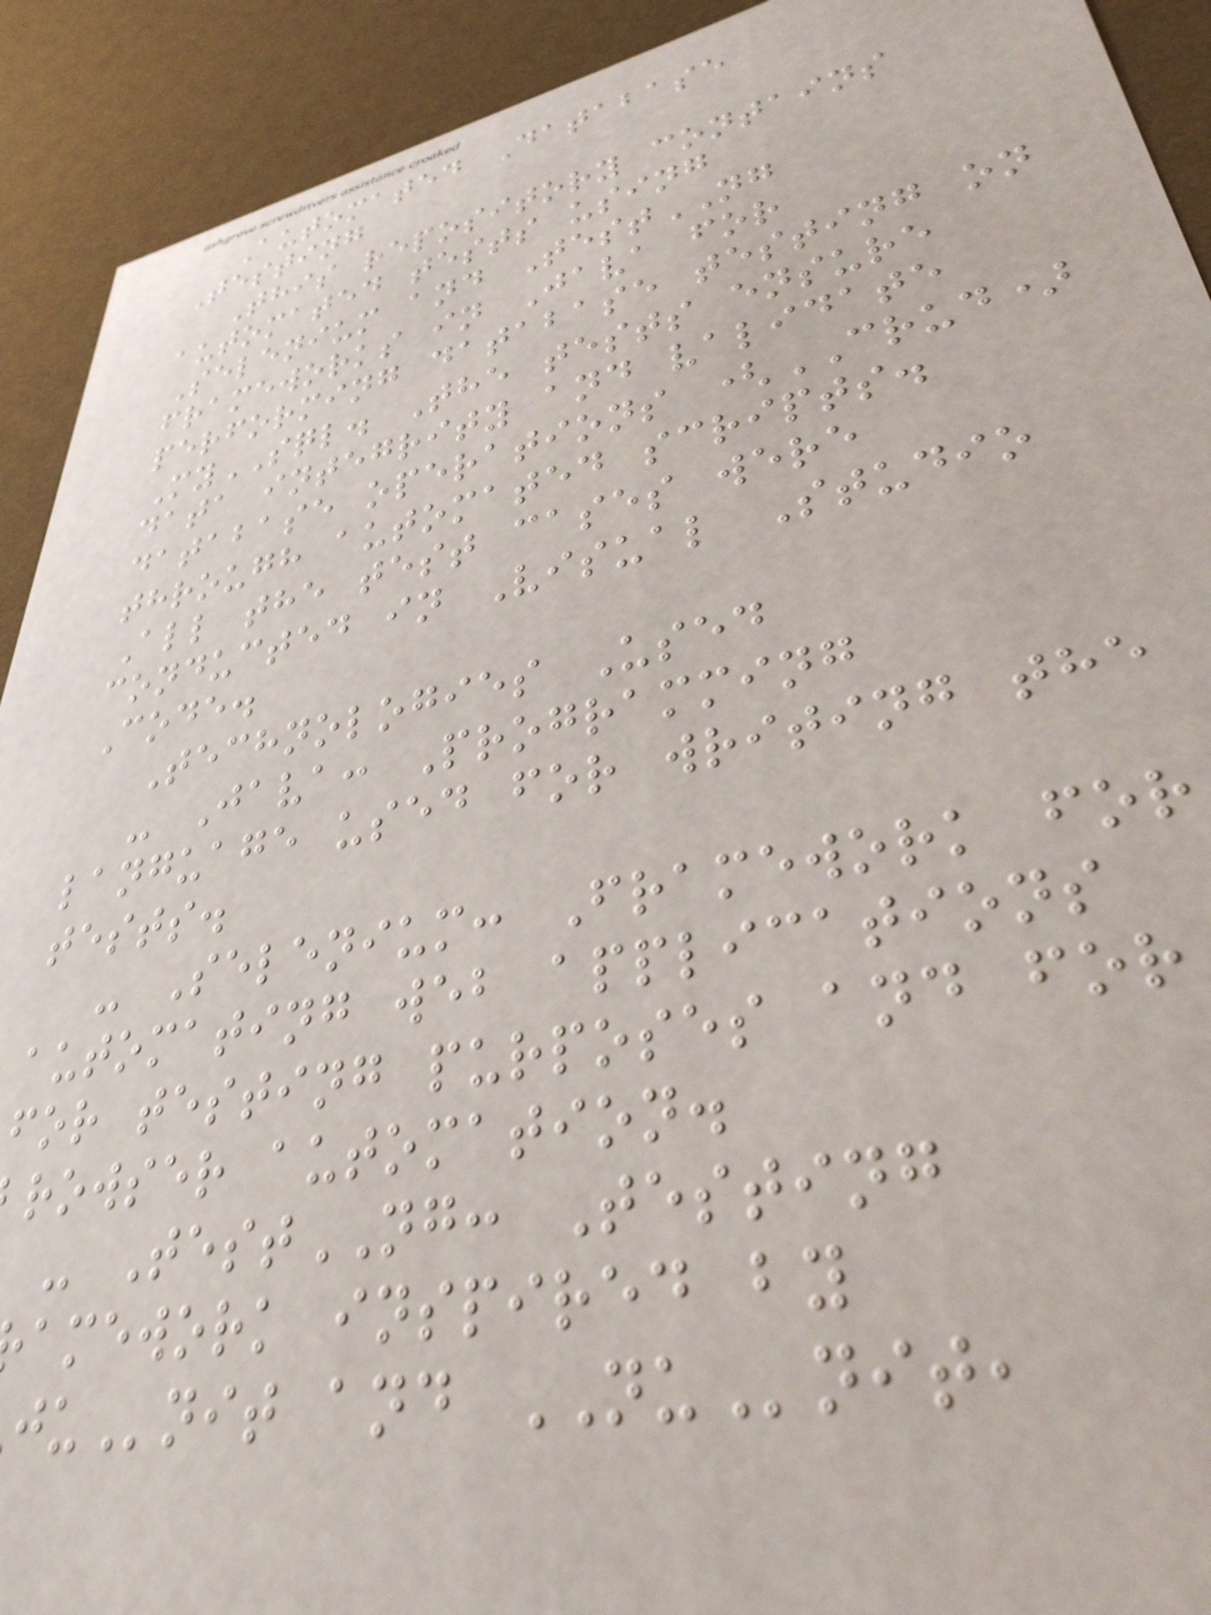Automated Database
Testing
This repository contains
automated tests using
Selenium and TestNG
frameworks in Java for
performing database testing on
MySQL. The tests ensure
data integrity and validate
database operations (CRUD)
through automated scripts.
All the test cases were
conducted in Visual Studio
Code.
Technologies Used
- Java: Programming
language used for writing the
tests.
- Selenium: Framework for
automating web applications
for testing purposes and for
rowser automation.
- TestNG: Testing
amework inspired by
nit and NUnit,
